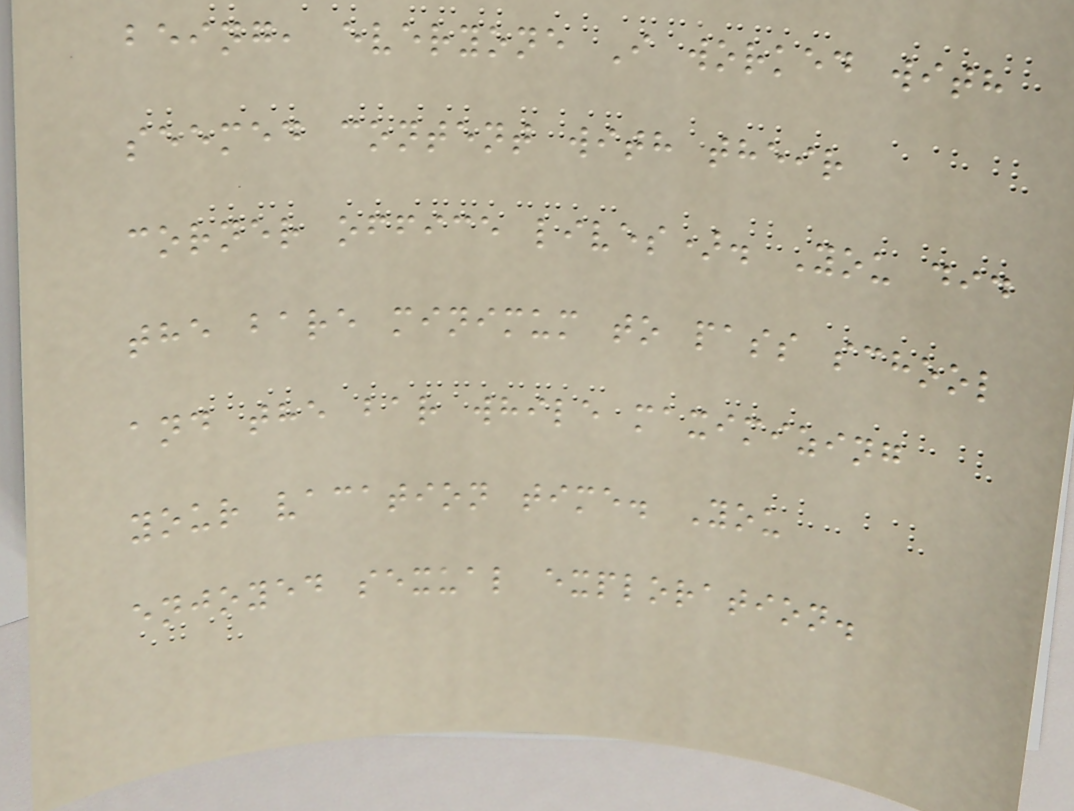being, everyone I worked with
seemed content with their
corner office lives). You did
the bare minimum to pass school
and the bar while maximizing
your vacation time. You
enjoyed sexual exploration.
